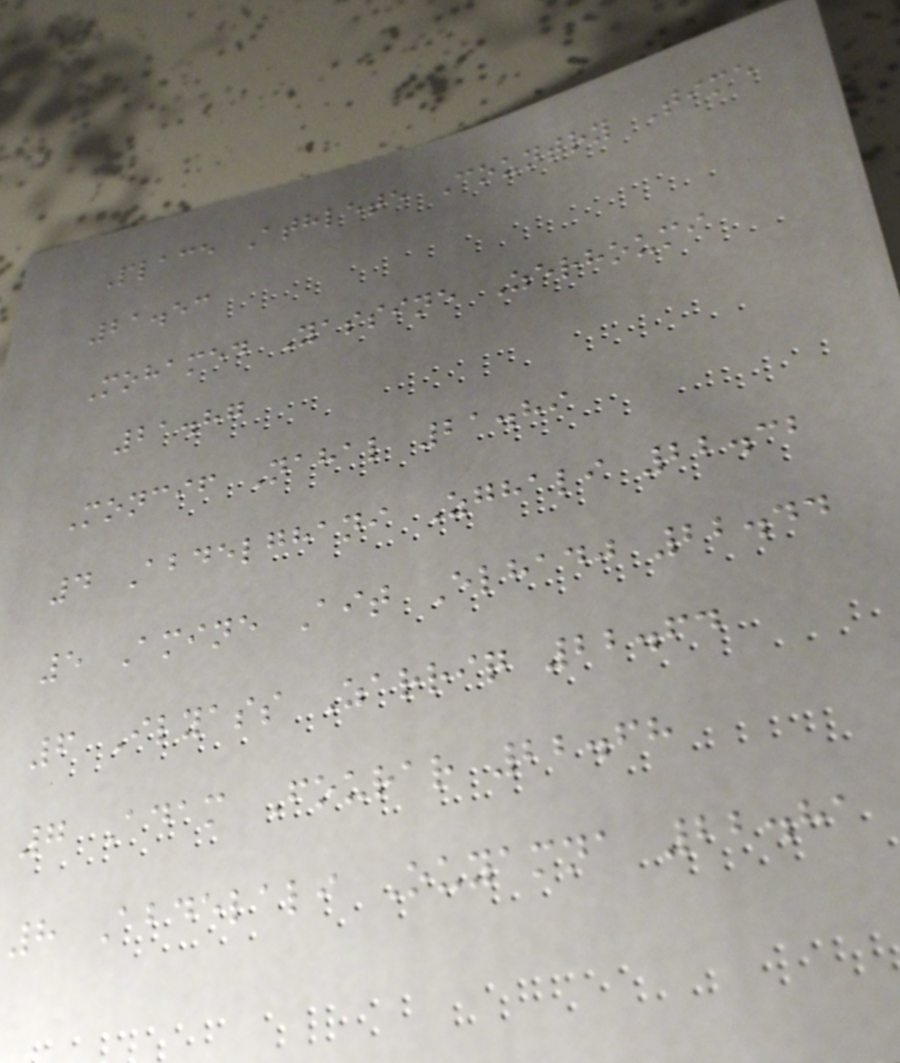Place Athlete Country Time
21.53
Mohamed Yassine Zerhoumi
21.87
Moncif Nahal 21.89
4 Abdelghani Zghali 22.32
5 Amine Ait Elhadj 22.44
6 Ilyass Zarriq 22.64
7 Adam Fourar 22.68
8 Abdelali Ouyamna 22.81
